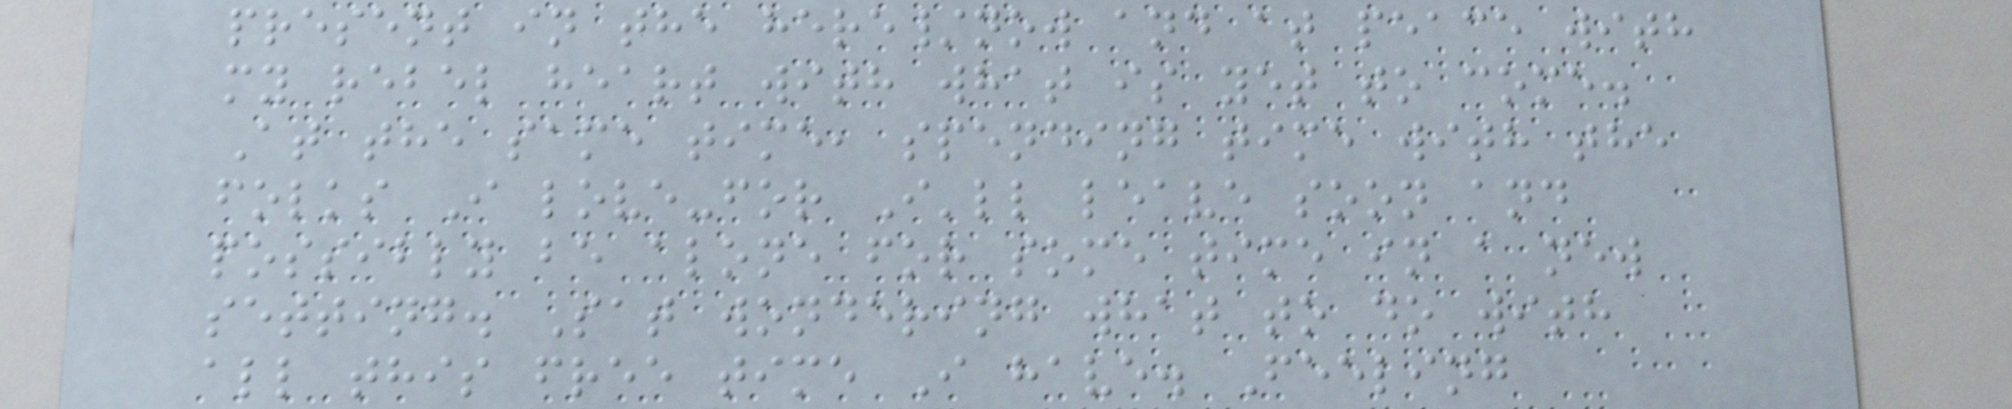present in the here/now and at peace with
my rebel heart with what is yet to come.
At the same time, spending time with the
folks I love-for I'll leave soon and
possibly be alone for some time in a new
setting. Sat wondering what to do with
all this free time I have. Feeling
